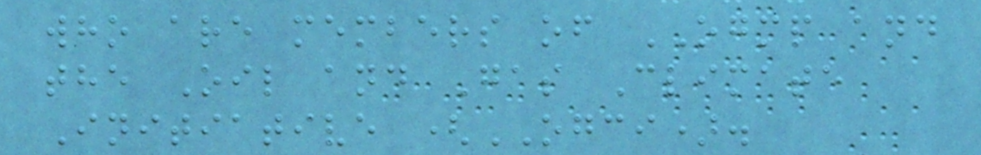who are members of OGMP and
the Oil and Gas Climate
Initiative (OGCI).
